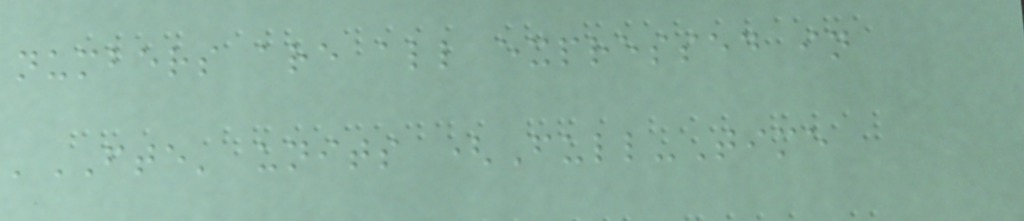numbers are all expressed in
'FTE' units (Full-Time
